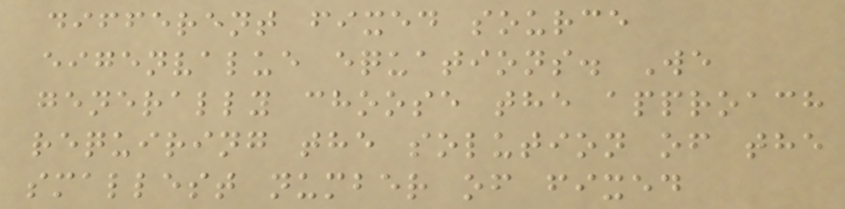different fixed source
eigenvalue equations. We
generally choose the approach
requiring the solution of the
smallest number of fixed
